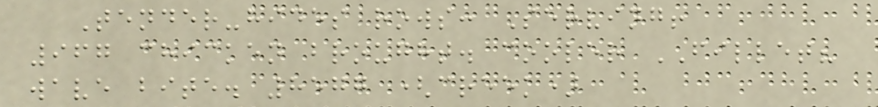Tender-hides rows: Serving!
967 chicken brought. cooler FILLET?
wave bite. 8577 (creek)
